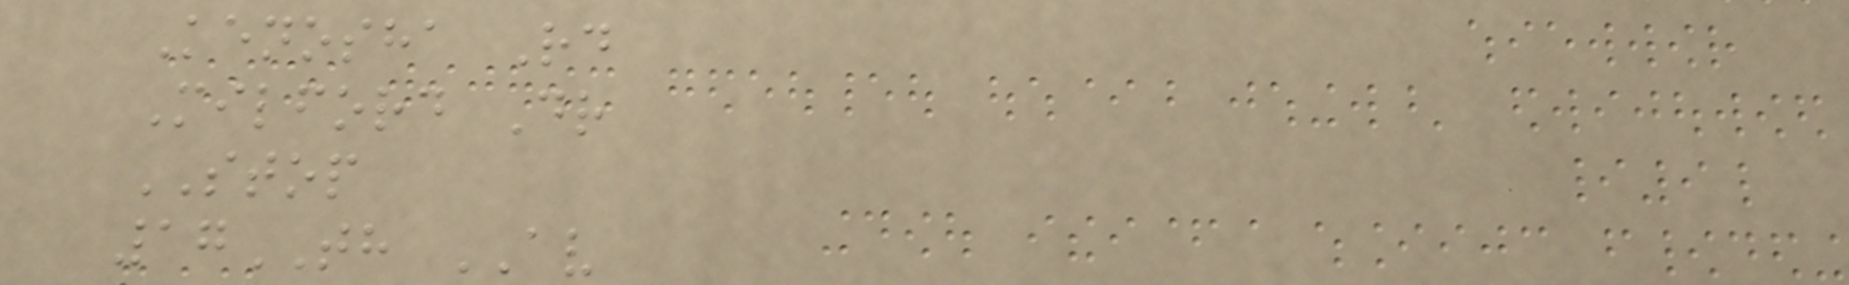Kenosha Rd
Milford Dr
STOP
17TH AV
